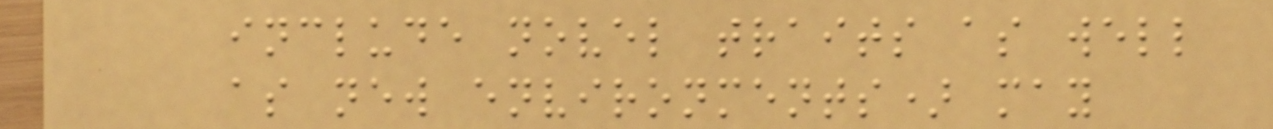include novel traits as well
as new environments) may
